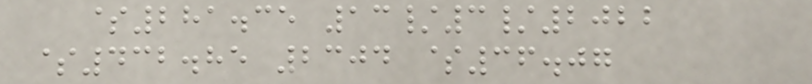$281.35 13/3/2022
$432.85 2304 $36.07
